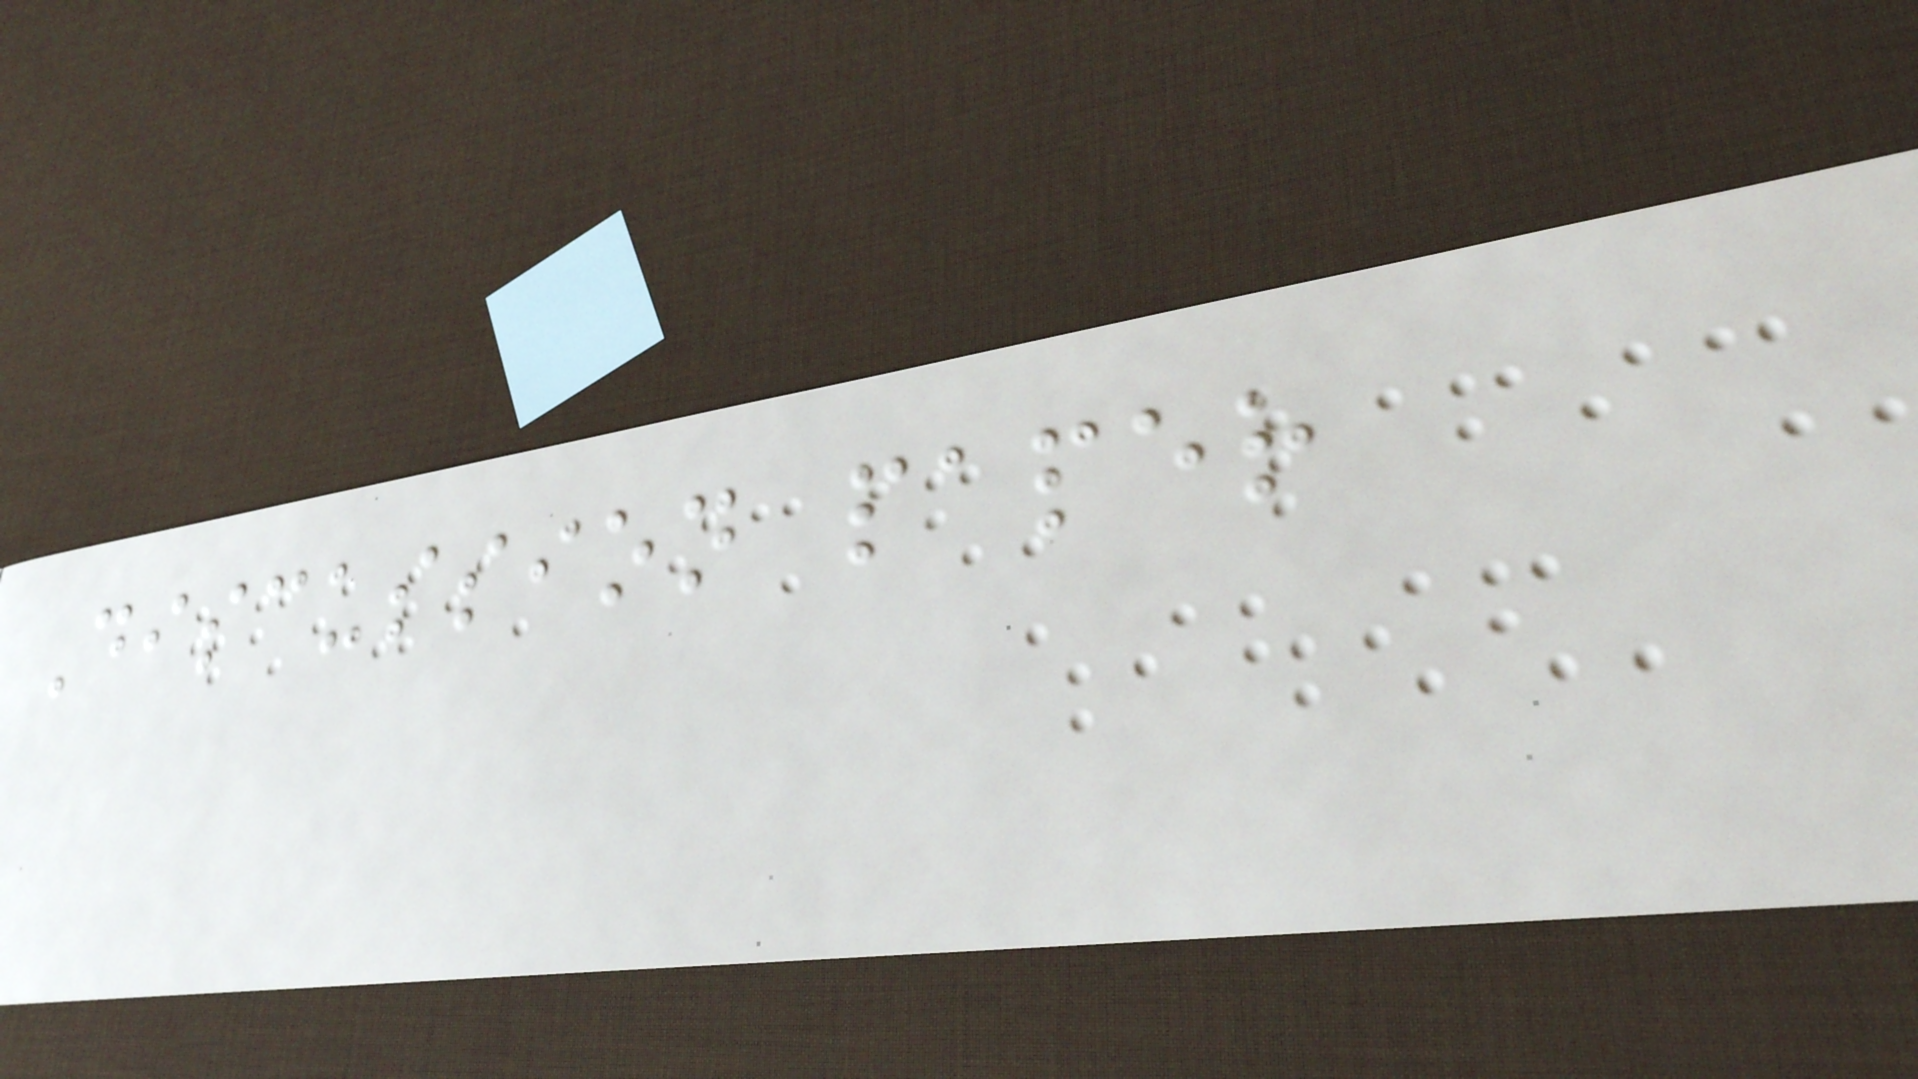Discussion paper
